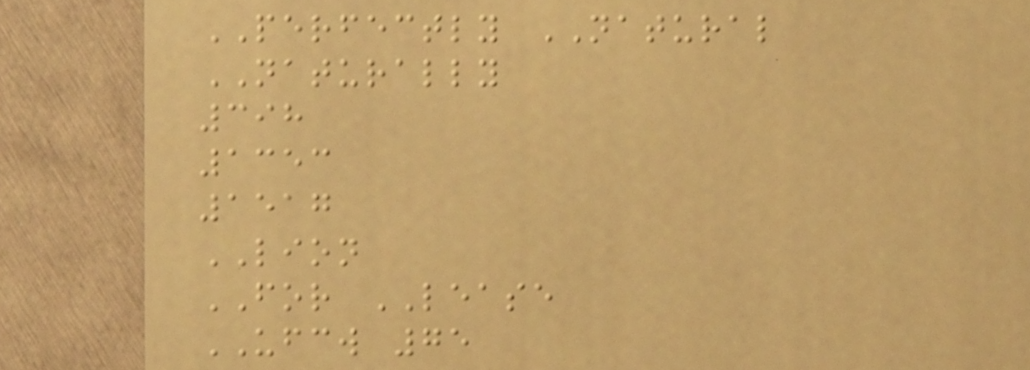PERFECTLY NATURAL
NATURALLY
398
1353
1517
LION
FOR LEASE
UFCW 75
